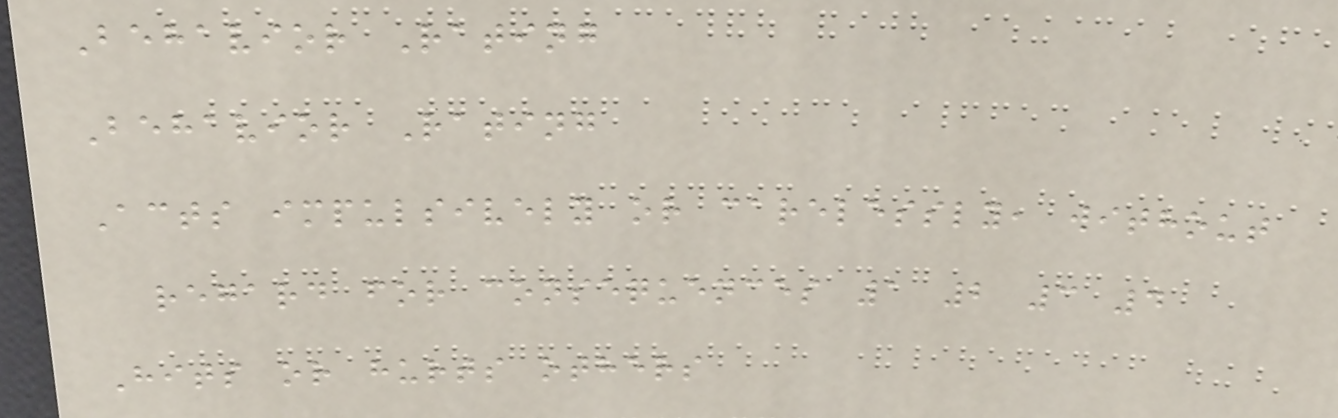Behavior Rating
Behavior Rating
Acts impulsively or carelessly, without
regard for consequences 1 2 3 4
Hits or hurts others
